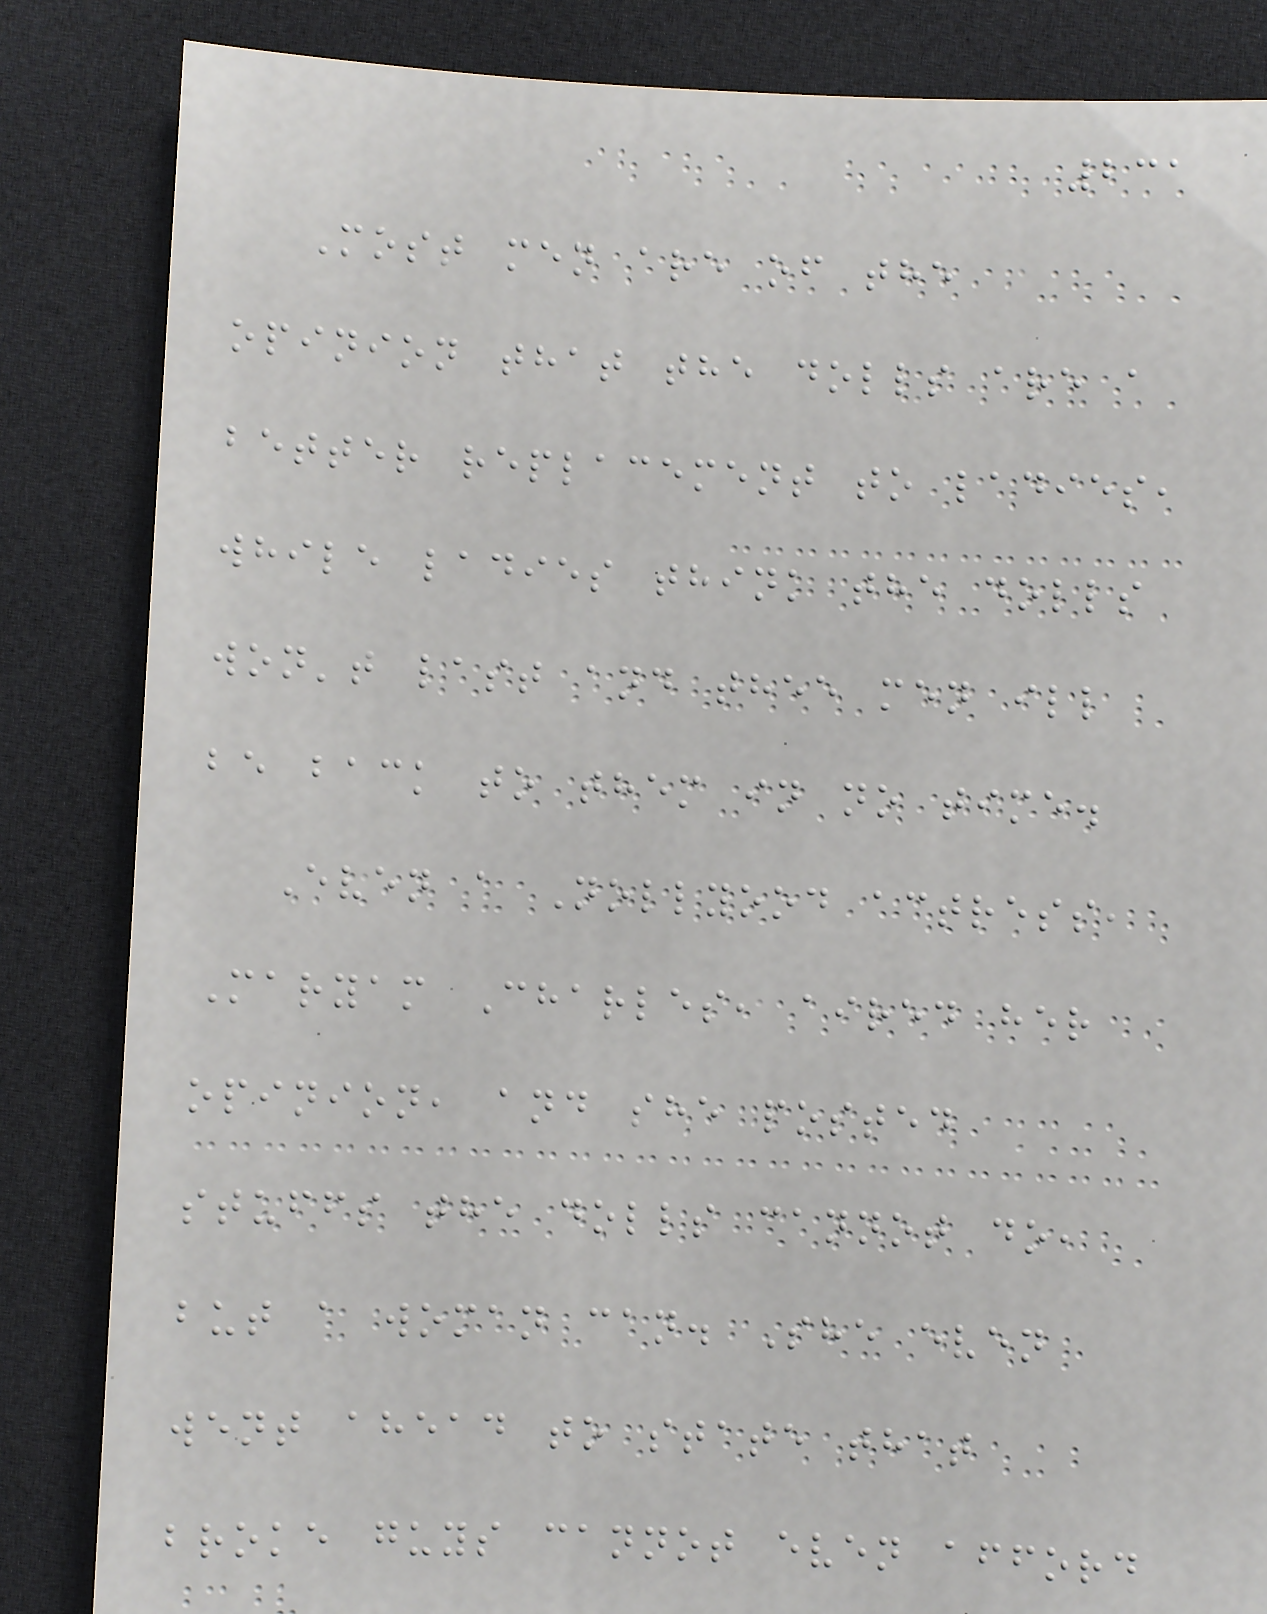231
Most men are of the
opinion that the dolls are a
better replacement to ladies,
while ladies think the dolls
won't last and thee men ill
be back to them in no time.
Even a Nollyood actress,
Maryam Charles, aired her
opinion, and she posted
stuffs the dolls cannot do,
but a woman can. She even
went ahead to state that
broke guys cannot even afford
